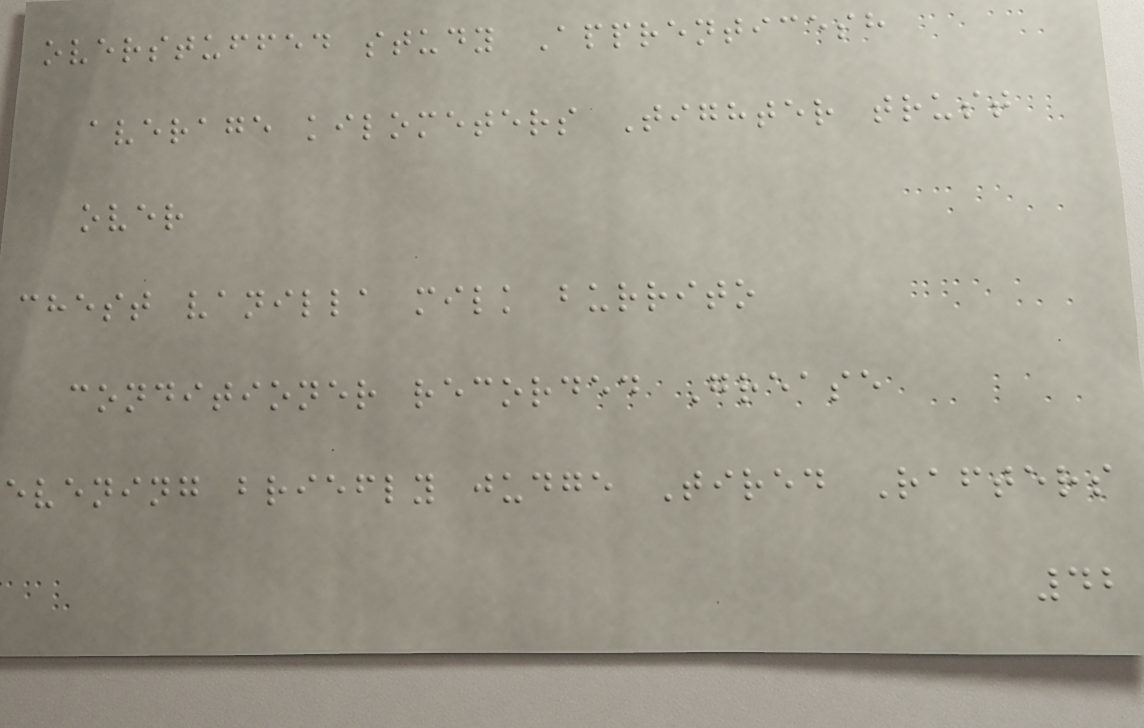overstuffed study Apprenticesh
average kilometers Tighter trust
over
chest vanilla milk burrito
conditioner recorded Grease
evening briefly judge Tired Rafters
42
